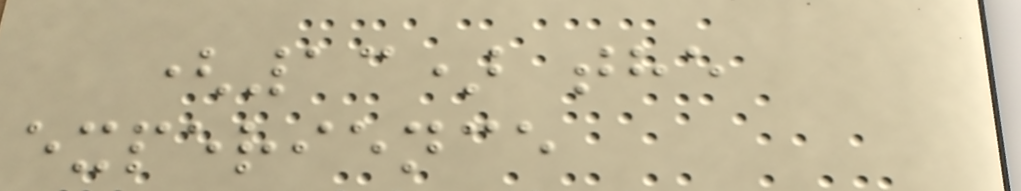(13) the
experience
